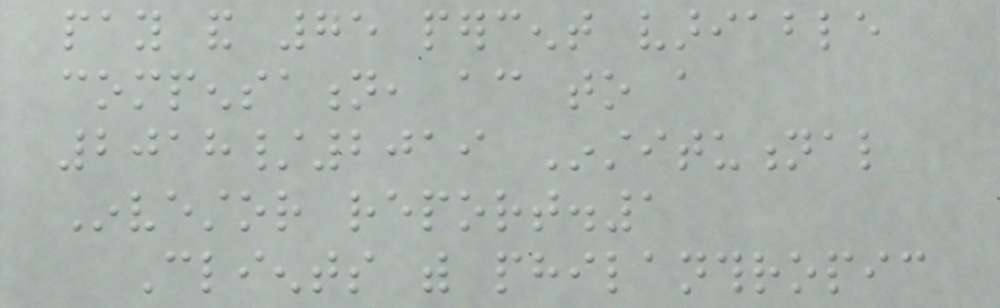pay and 75 percent variable
compensation, according to a
2018/2019 Institutional
Investor report.1
Clients with philanthropic
